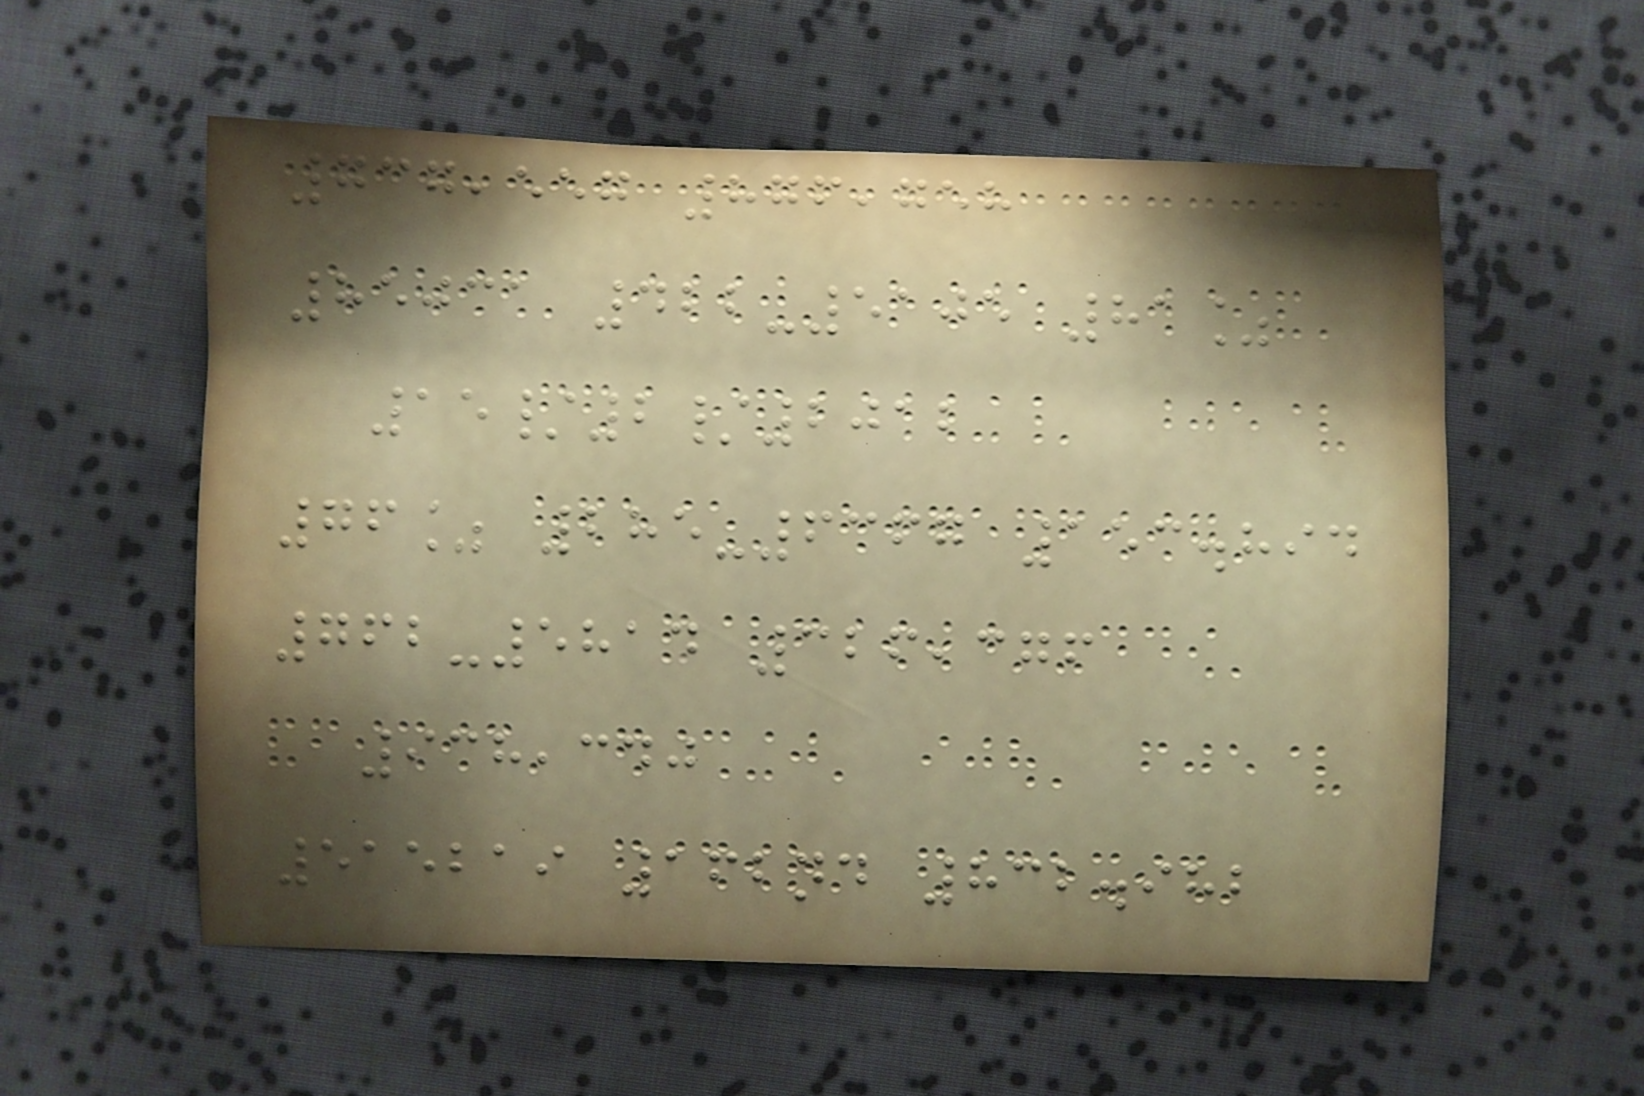737,557 876,758
85031 422-5105 81%
15/2/2012
76% 285-6367 153.894
762-5814 326,376
938,340
515219 162nd 832.982
